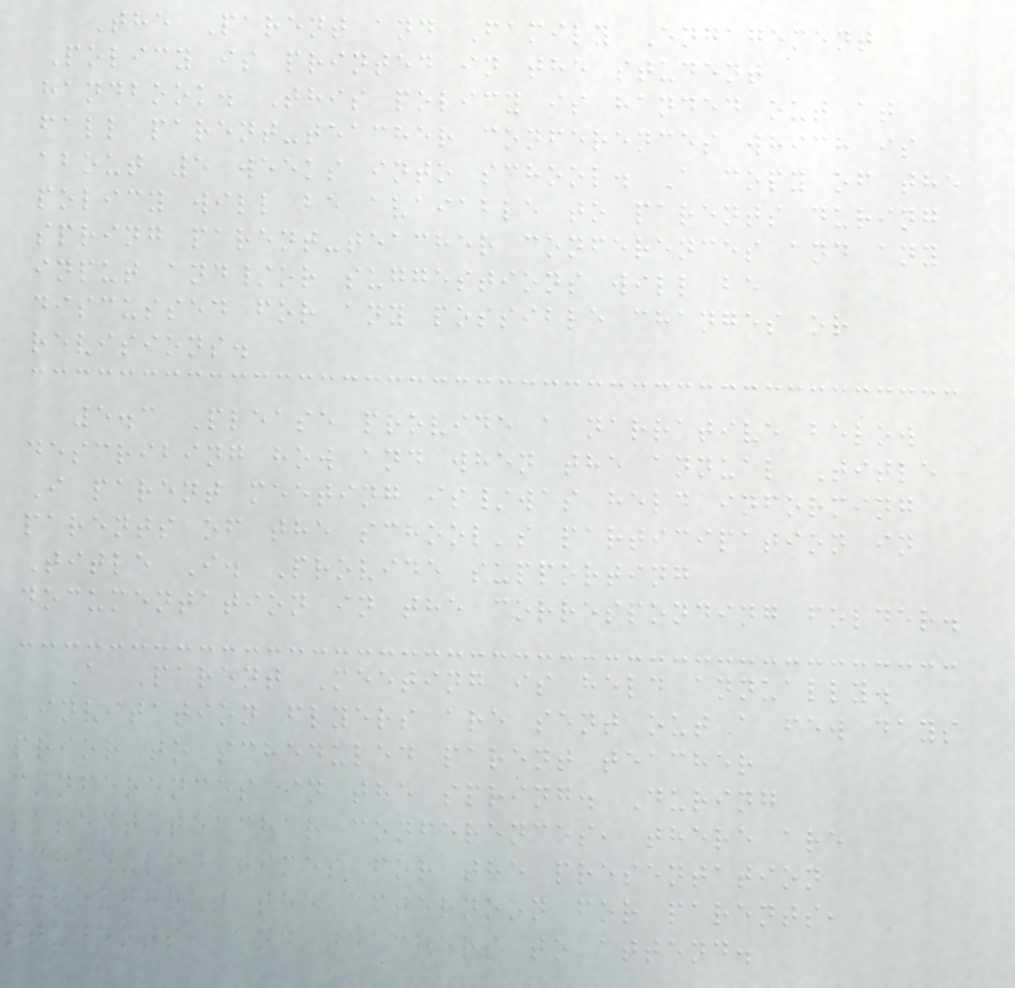The Parent and Family Engagement
Policy is printed in the student
handbook. This policy is handed out at
fall parent-teacher conferences which is
about 5 weeks into school. A copy of the
policy will be avaiable to parents during
spring parent-teacher conferences and any
input and/or suggestions will be
discussed for any possible changes or
revisions.
5.3 Please provide a narrative below
describing how and when the annual Title
I parent meeting is/was held informing
parents of the school's participation in
Title I. Provide supporting
documentation in the corresponding folder.
A Parent Meeting is held annually.
Invitation flyers are sent out a few days
prior to scheduled parent teacher
conferences in the spring. During
parent-teacher conferences, there are
scheduled times for the presentation
throughout the afternoon for parents,
students, and teachers to attend.
